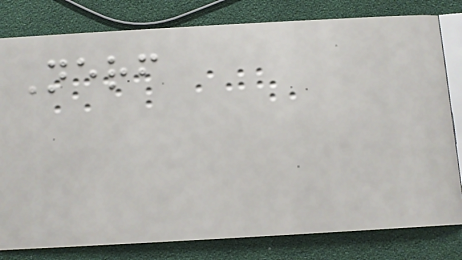Nerf
